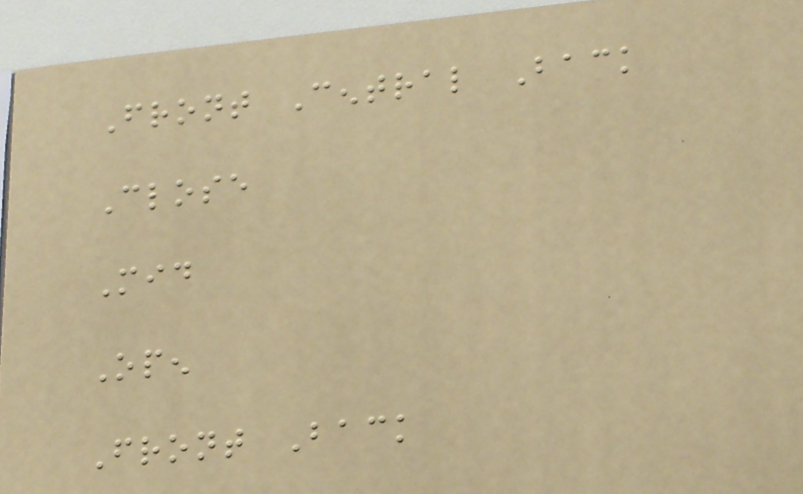Front Central Back
Close
Mid
Open
Front Back
